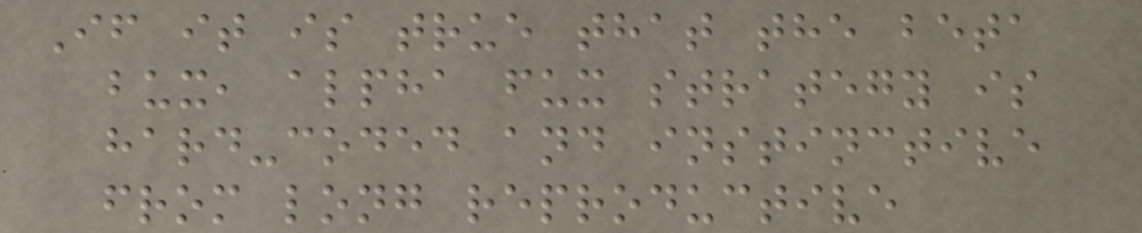If it is true that the beta
bux, alpha fux strategy is
hard-coded and instinctive
from long reproductive
